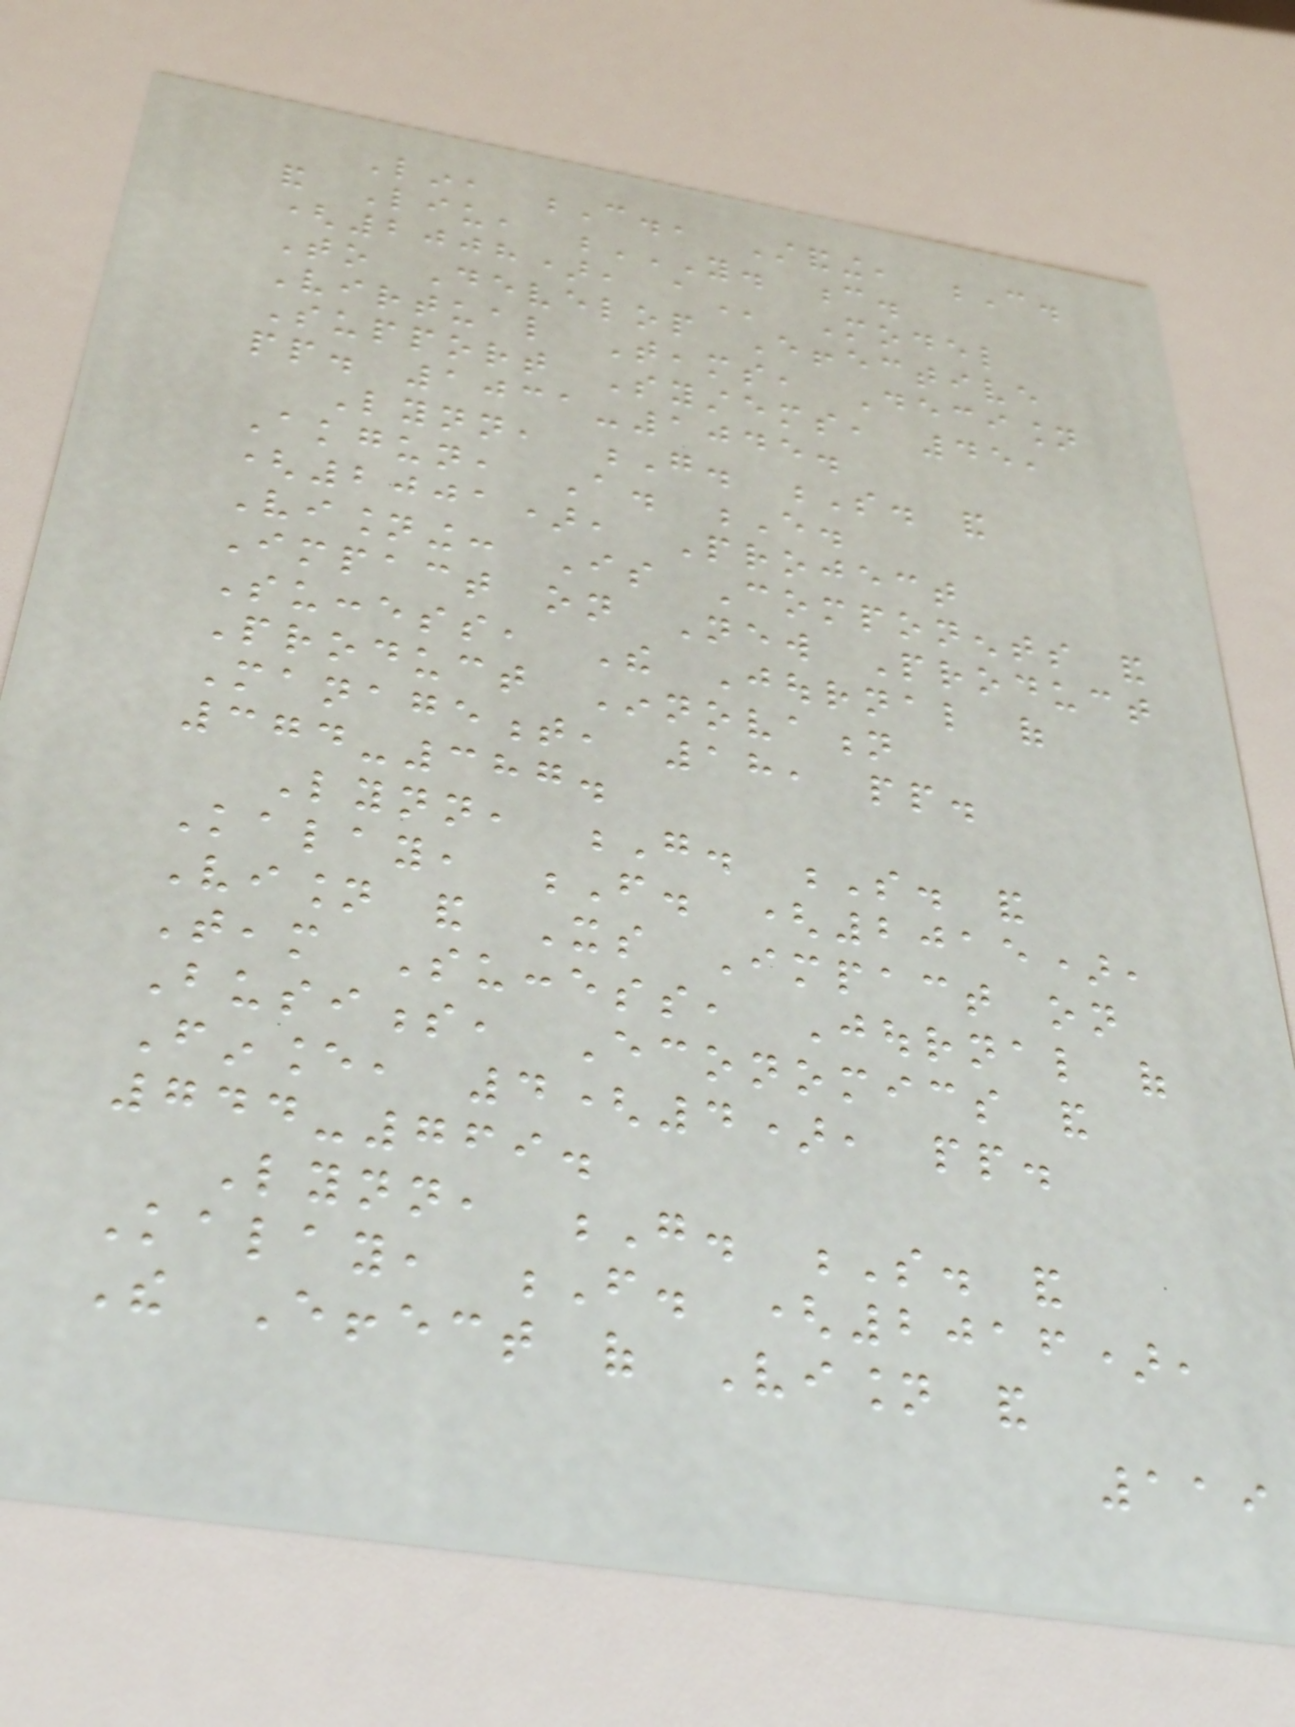Lin, C., Standing, C.
and Liu, Y. C.
(2008), A Model
To Develop Effective
Virtual Teams, Decision
Support Systems, 45,
pp. 1031-1045.
Lynn, G. S. and
Akgun, A. E.
(2001), Project
Visioning: Is Components and
Impact on New Product
Success, The Journal of
Product Innovation
Management, 18, pp.
374-387.
Lynn, G. S. and
Kalay, F. (2015),
Vision and Its Impact on
Team Success, Journal of
Business, Economics and
Finance, 4(4), pp.
744-769.
Lynn, G. S. and
Kalay, F. (2016),
The Effect of Vision and
119
